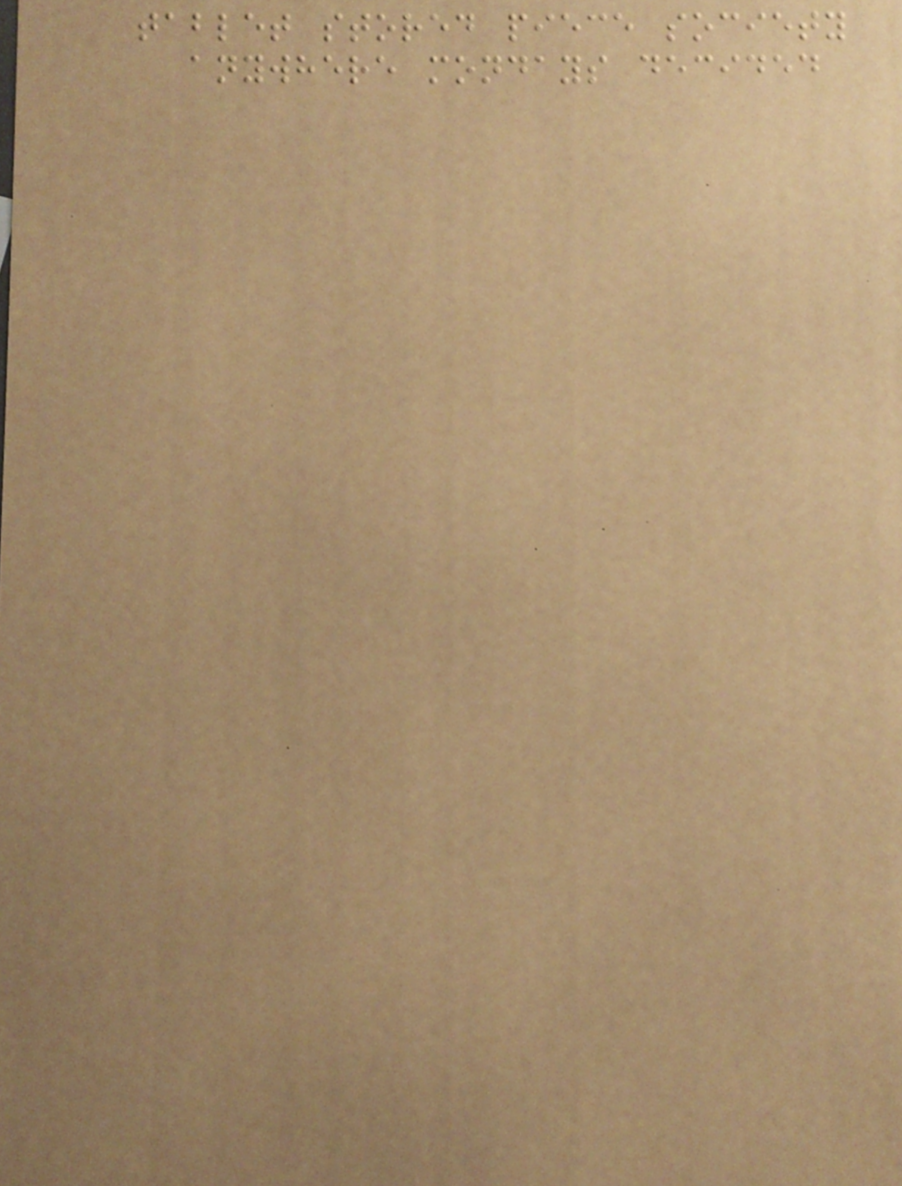tablet stored piece society
anywhere mondays decided
